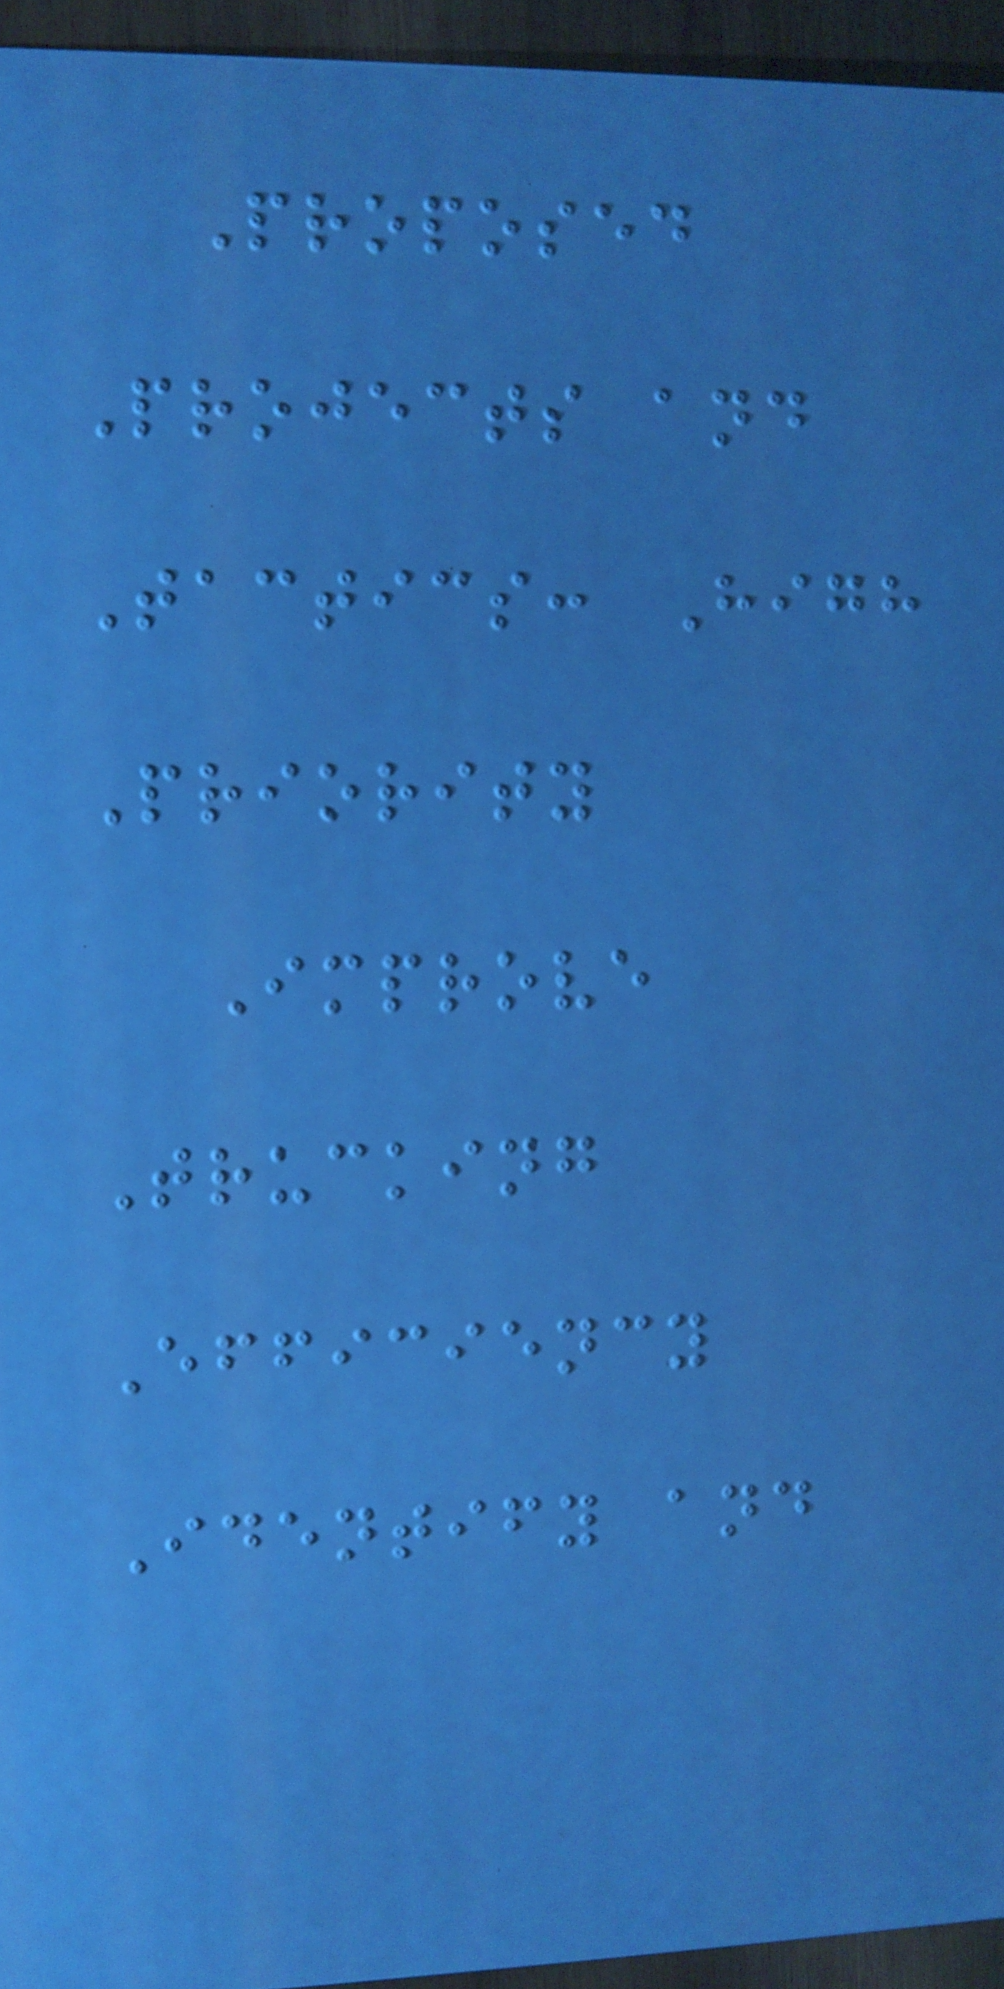Proposed
Projects and
Tactics: High
Priority
Improve
Trucking
Efficiency
Identify and
